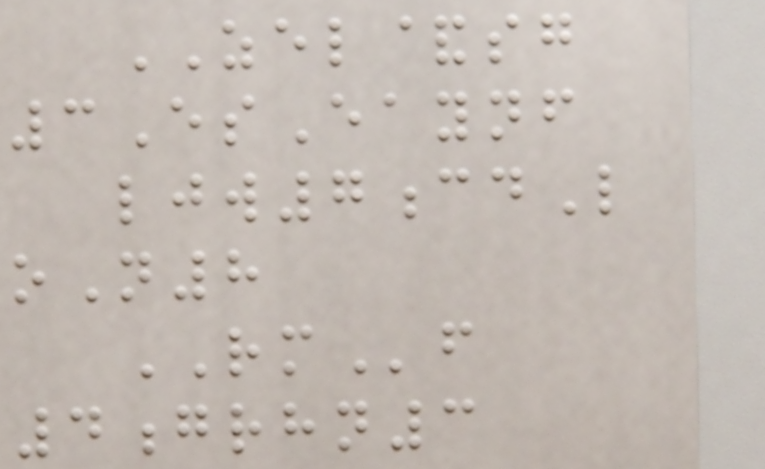ZEL&sg
3EsEaynf
ljw7cdL
oN8
RMf
4grhn3
